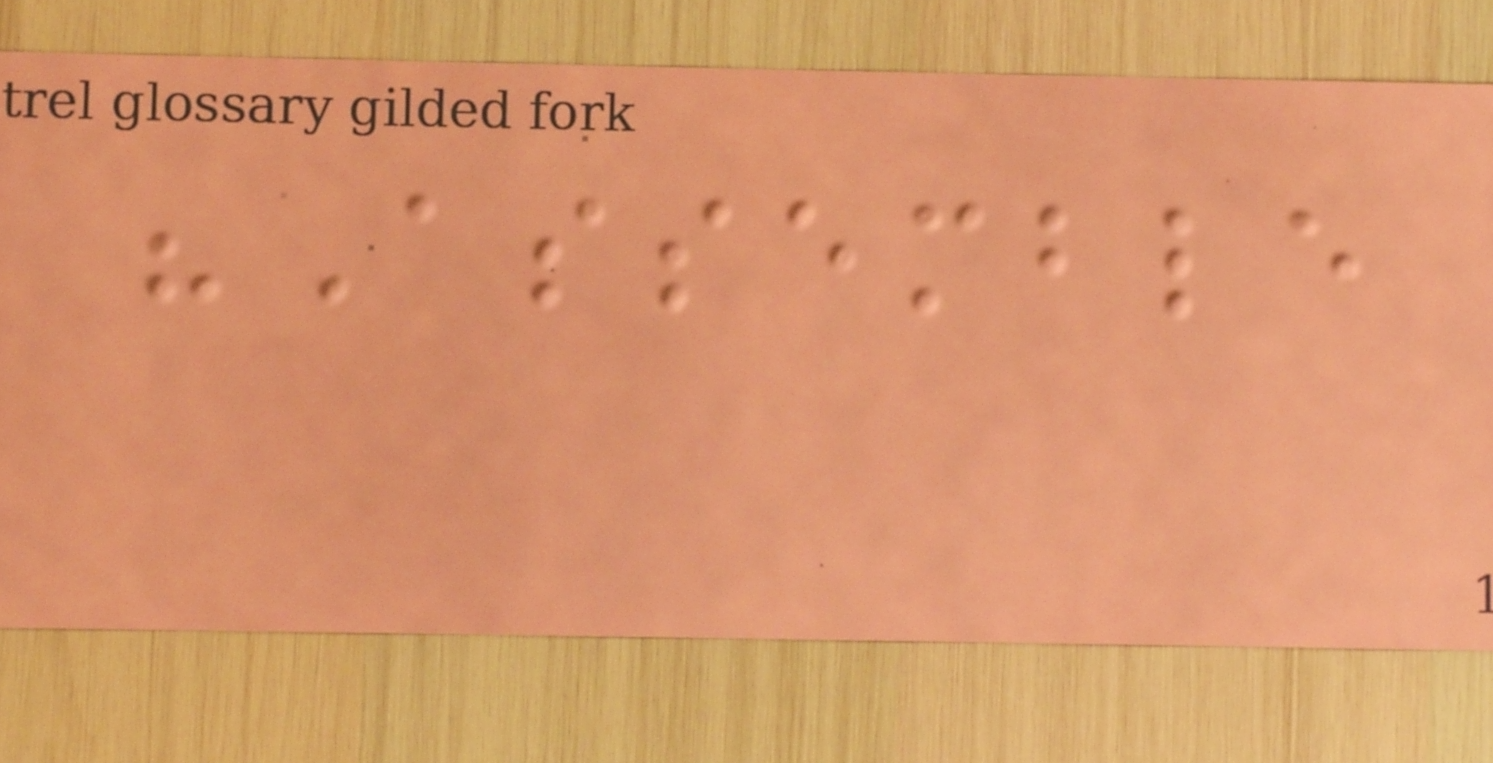"Assemble
